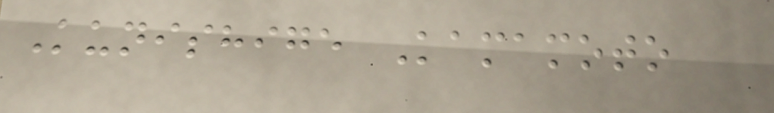Kunishige Kamamoto
